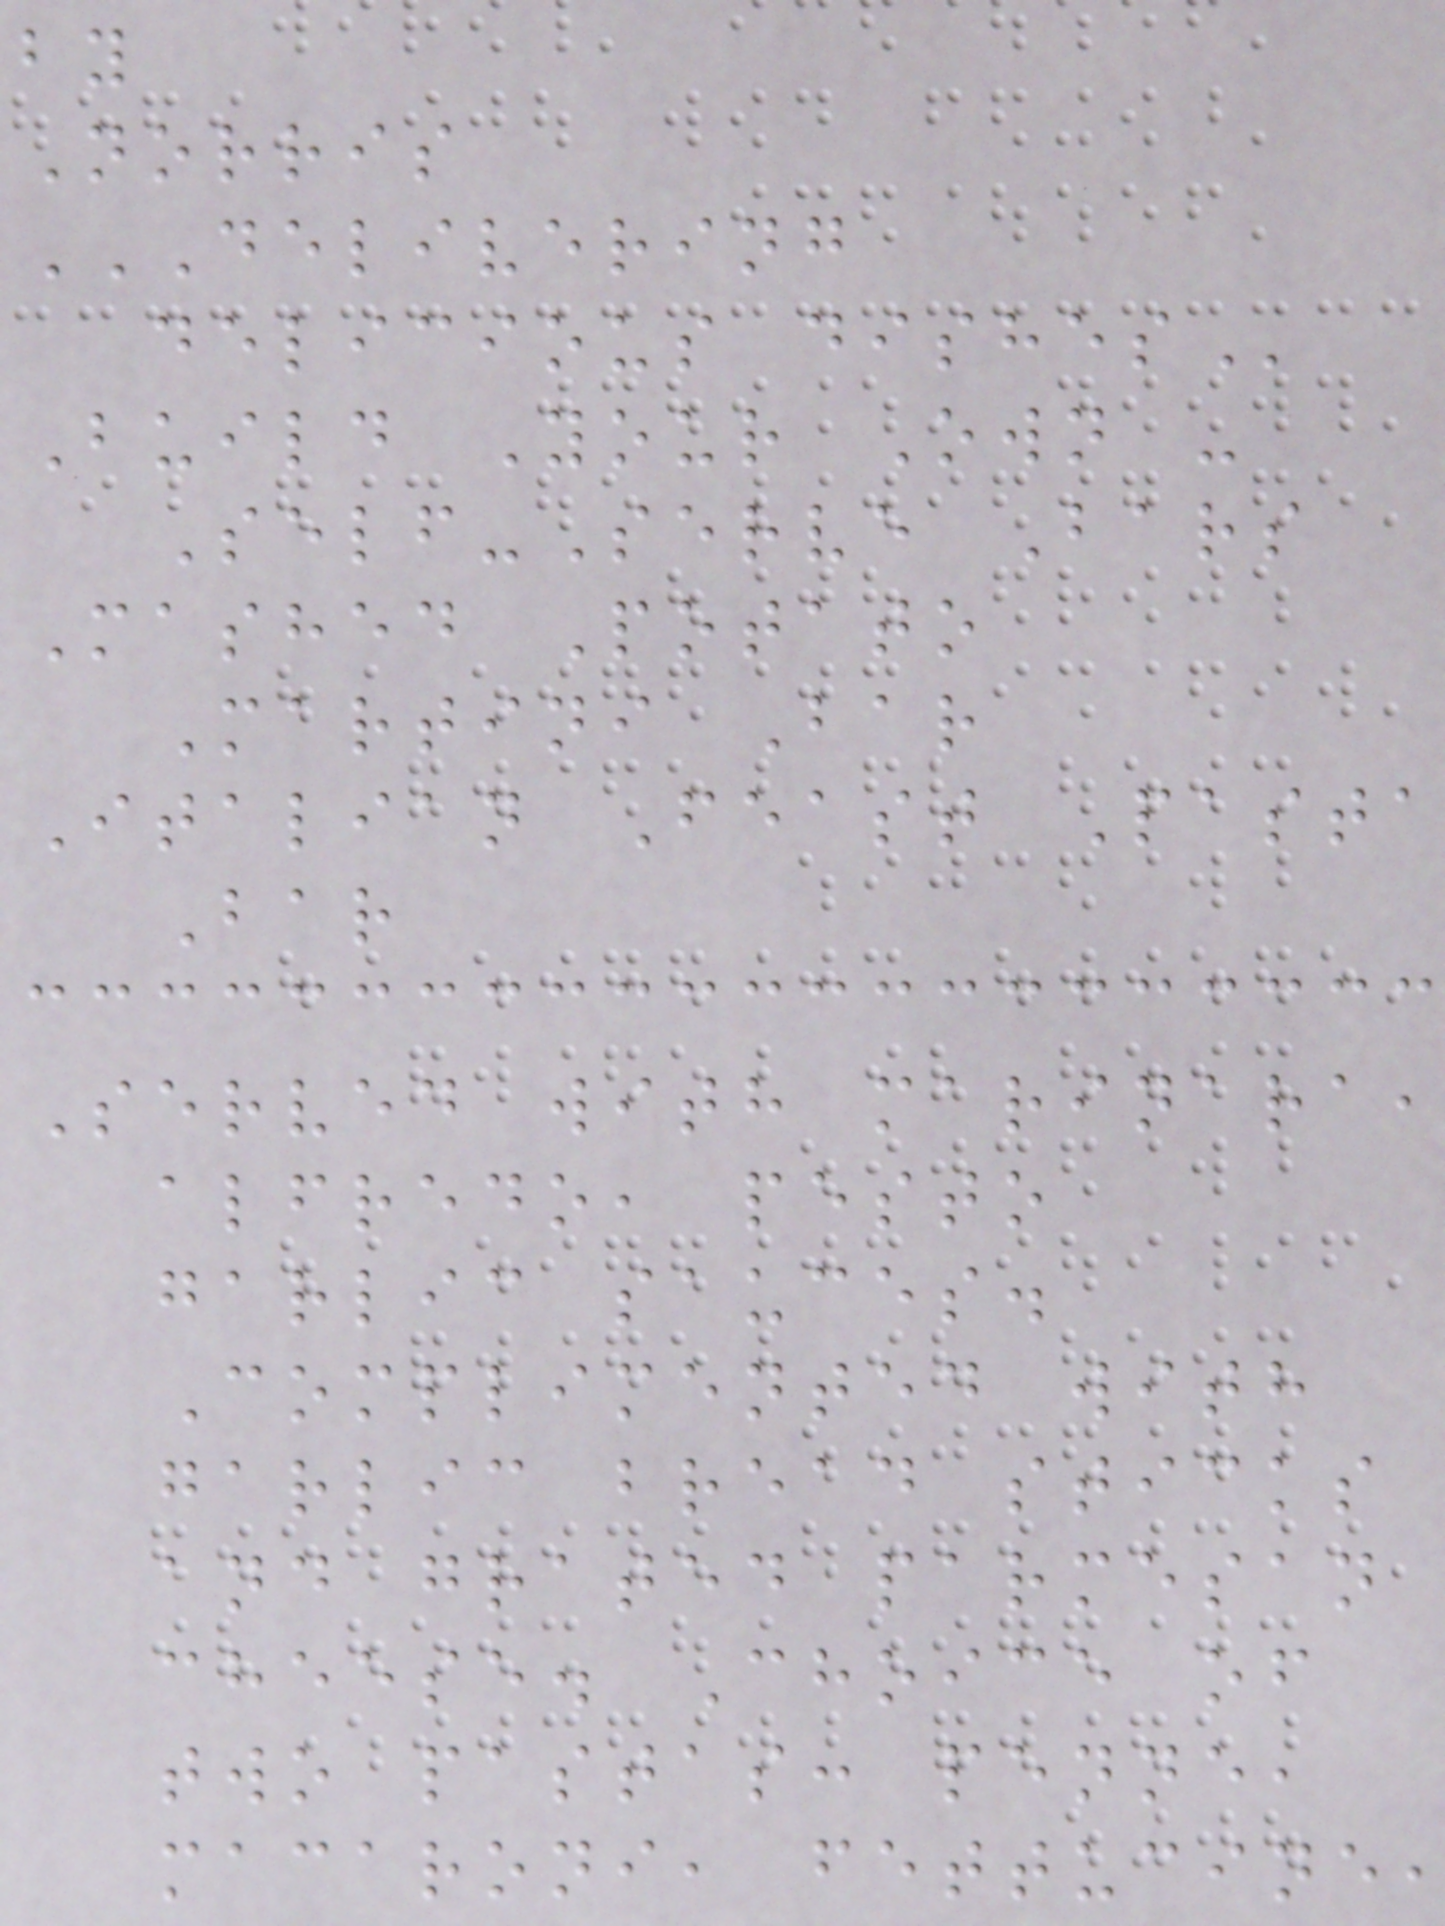by
Norris
DELIVERING
delicious
Build Your Own -
Self-Serve Bars
Mashed Potato
Martini Bar
Italian Feast Pasta
Bar
Served with marinara,
alfredo, pesto
garlic sauces.
Complimented with
garlic bread sticks
and grated parmesan
cheese. Choice of
two pastas: penne,
macaroni, fettucine
